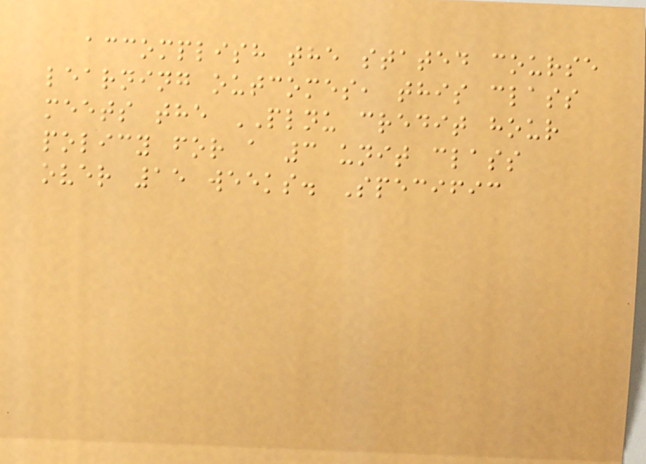accomplish the stated course
learning outcomes, this class
meets the PLNU credit hour
policy for a 3 unit class
over 15 weeks. Specific
